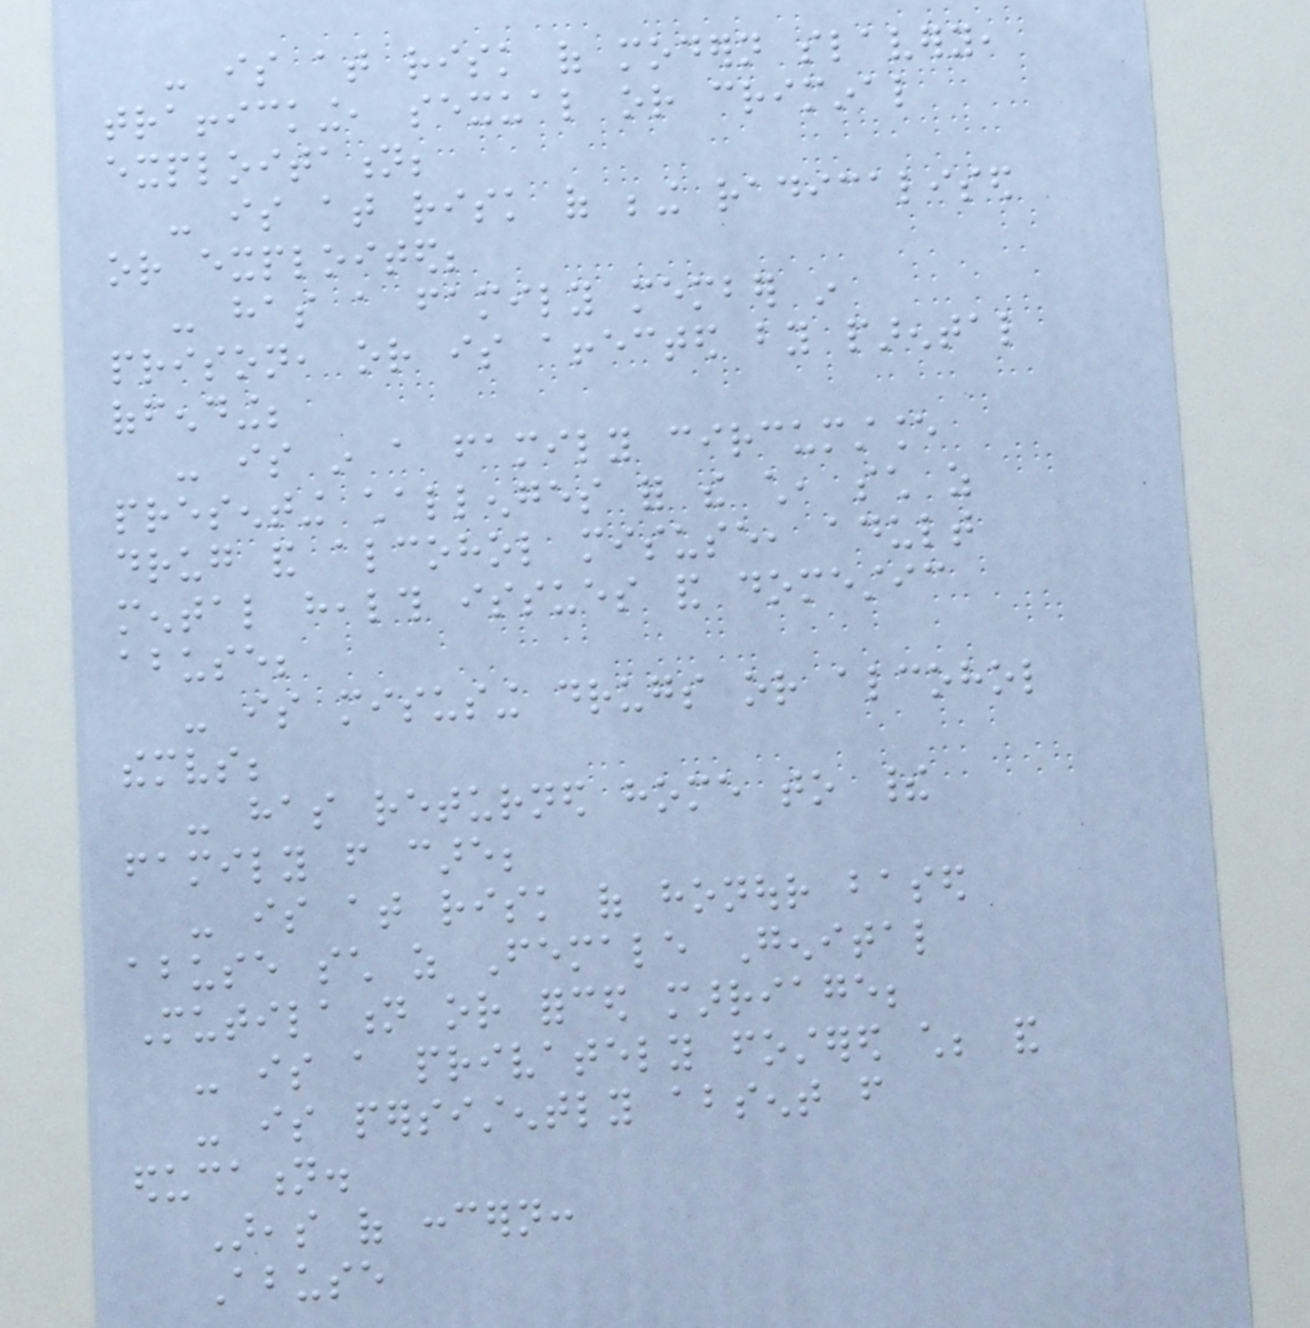- is at risk of modern slavery,
trafficking, sexual or criminal
exploitation;
- is at risk of being radicalised
or exploited;
- has a family member in
prison, or is affected by parental
offending;
- is in a family circumstance
presenting challenges for the child, such as
drug and alcohol misuse, adult
mental health issues and domestic
abuse;
- is misusing drugs or alcohol
themselves;
- has returned home to their
family from care;
- is at risk of honour based
abuse such as Female Genital
Mutilation or forced marriage;
- is a privately fostered child; and
- is persistently absent from
education.
Areas of concern:
Abuse
